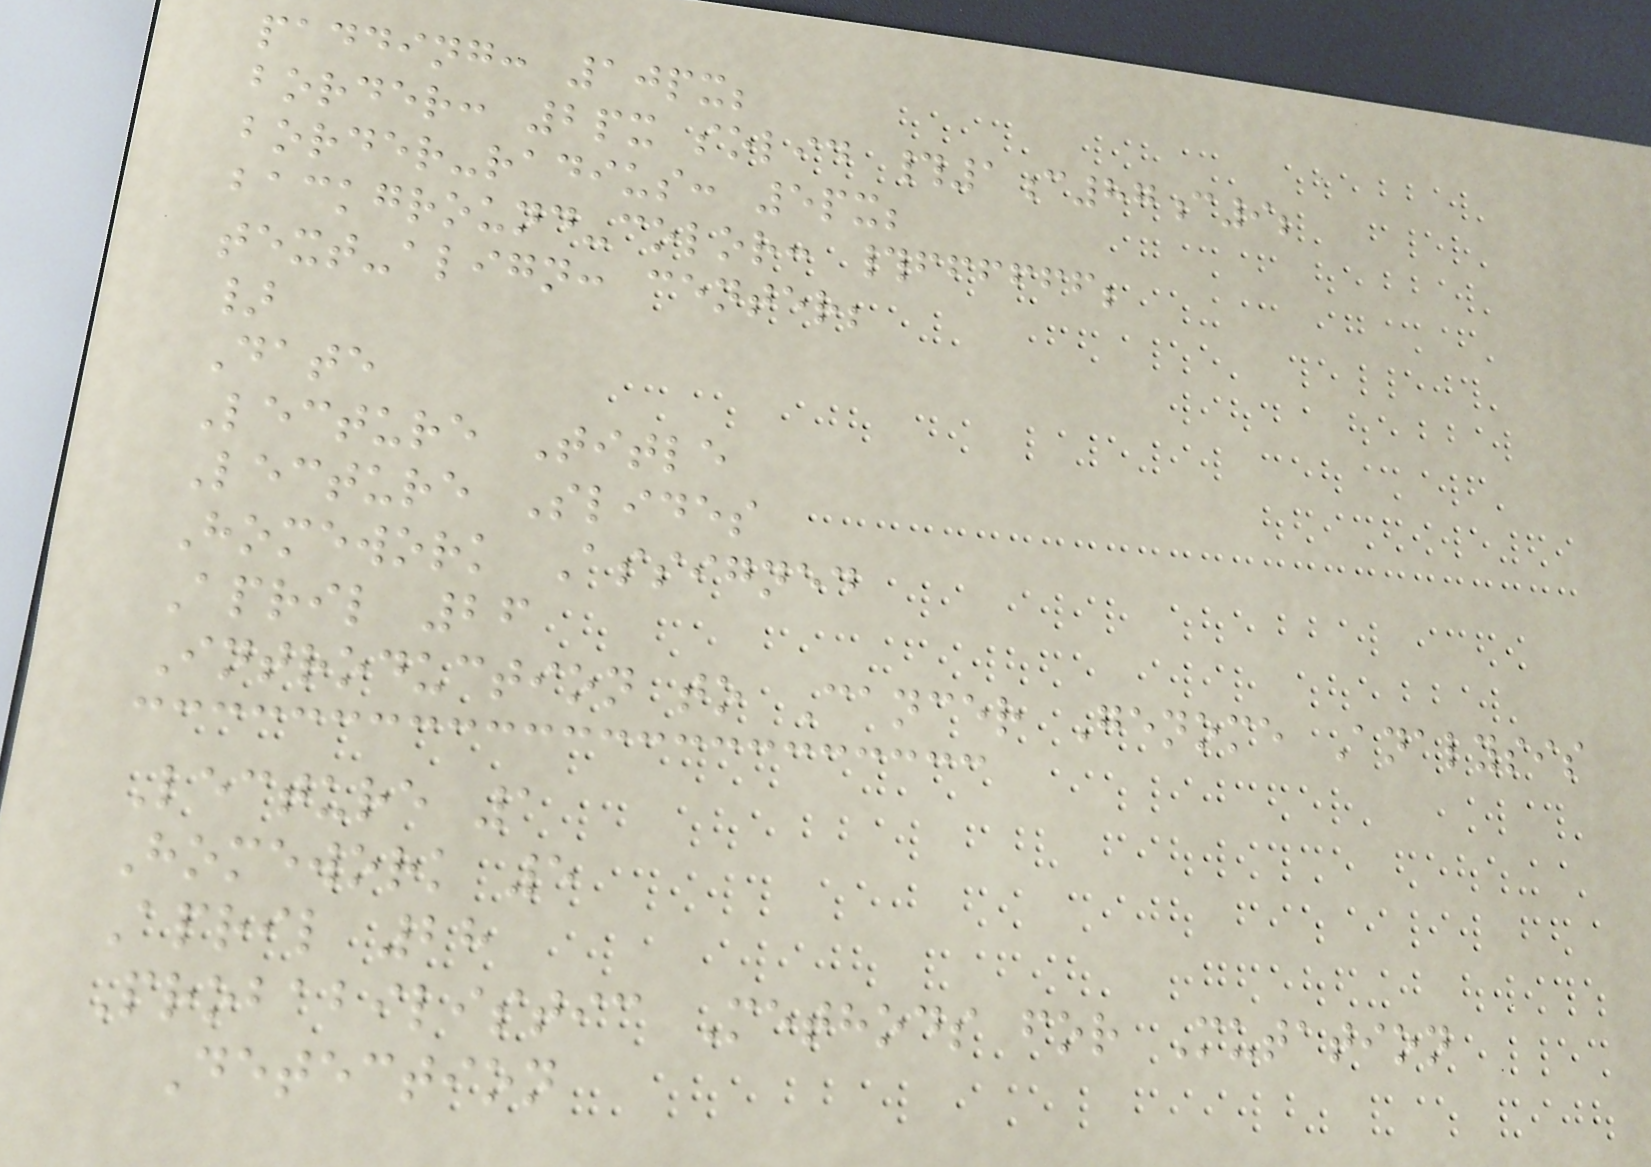padding: 10px;
border: 2px solid #1c87c9;
border-radius: 5px;
background-color: #ffffff;
text-align: center;
}
Date
Lecture Title
Lecture Slides
Homework Assigned
April 26
Introduction to Cancer Genome Analysis
Lecture 1
Homework 5
April 28
Probabilistic Methods for Mutation
Detection
